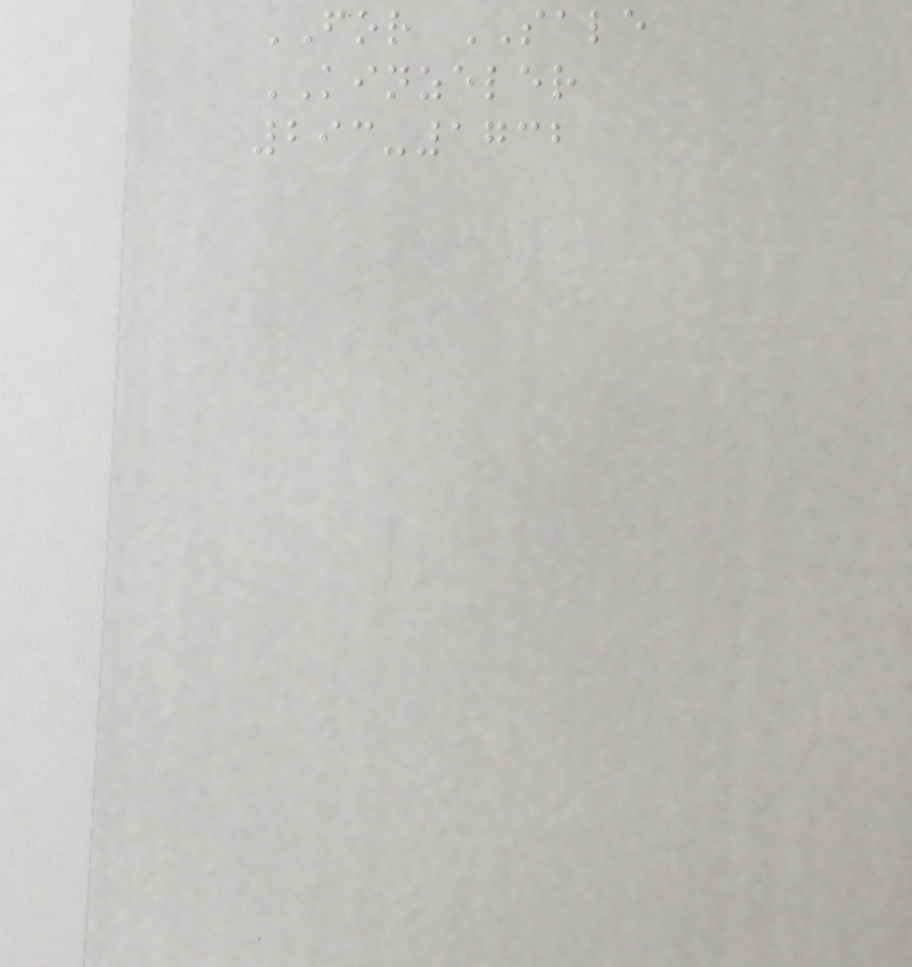FOR SALE
KINZELER
293-1732
